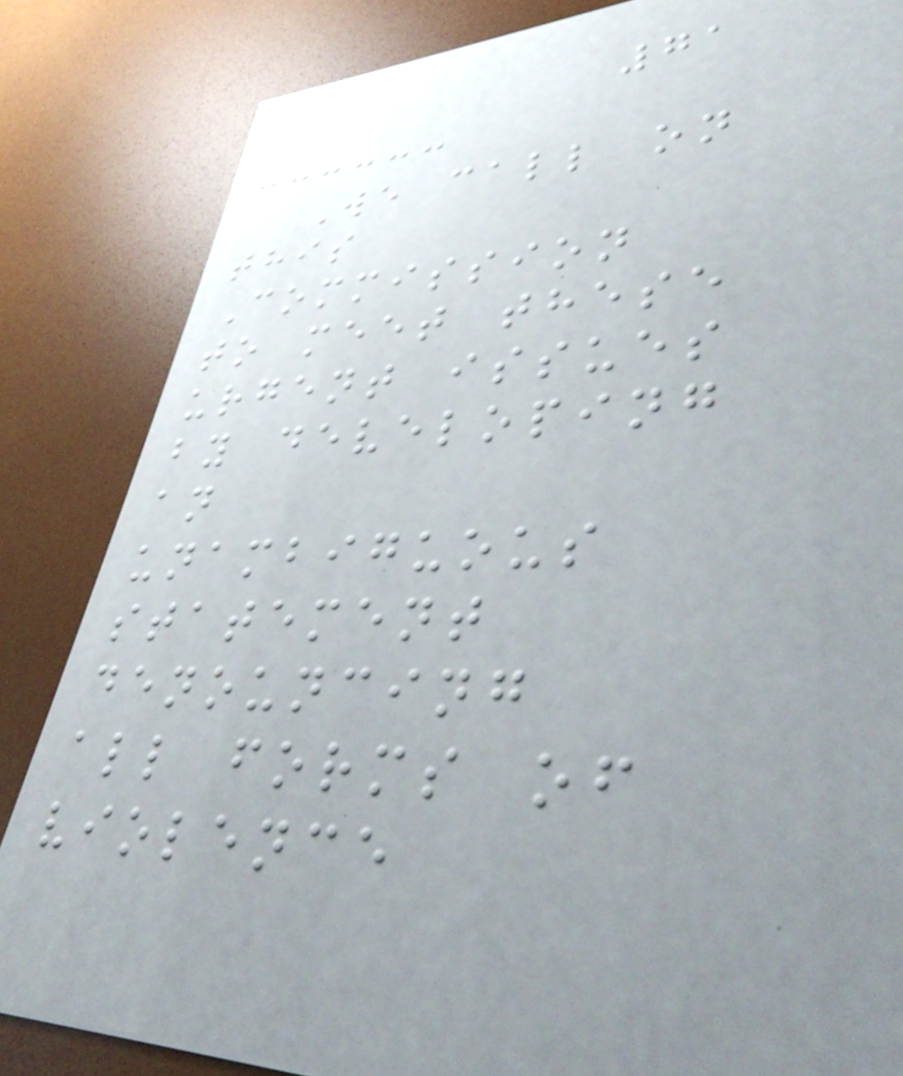71
We call on
this
Commission
to meet these
urgent issues
by developing
an
unambiguous
statement
denouncing
all forms of
violence
